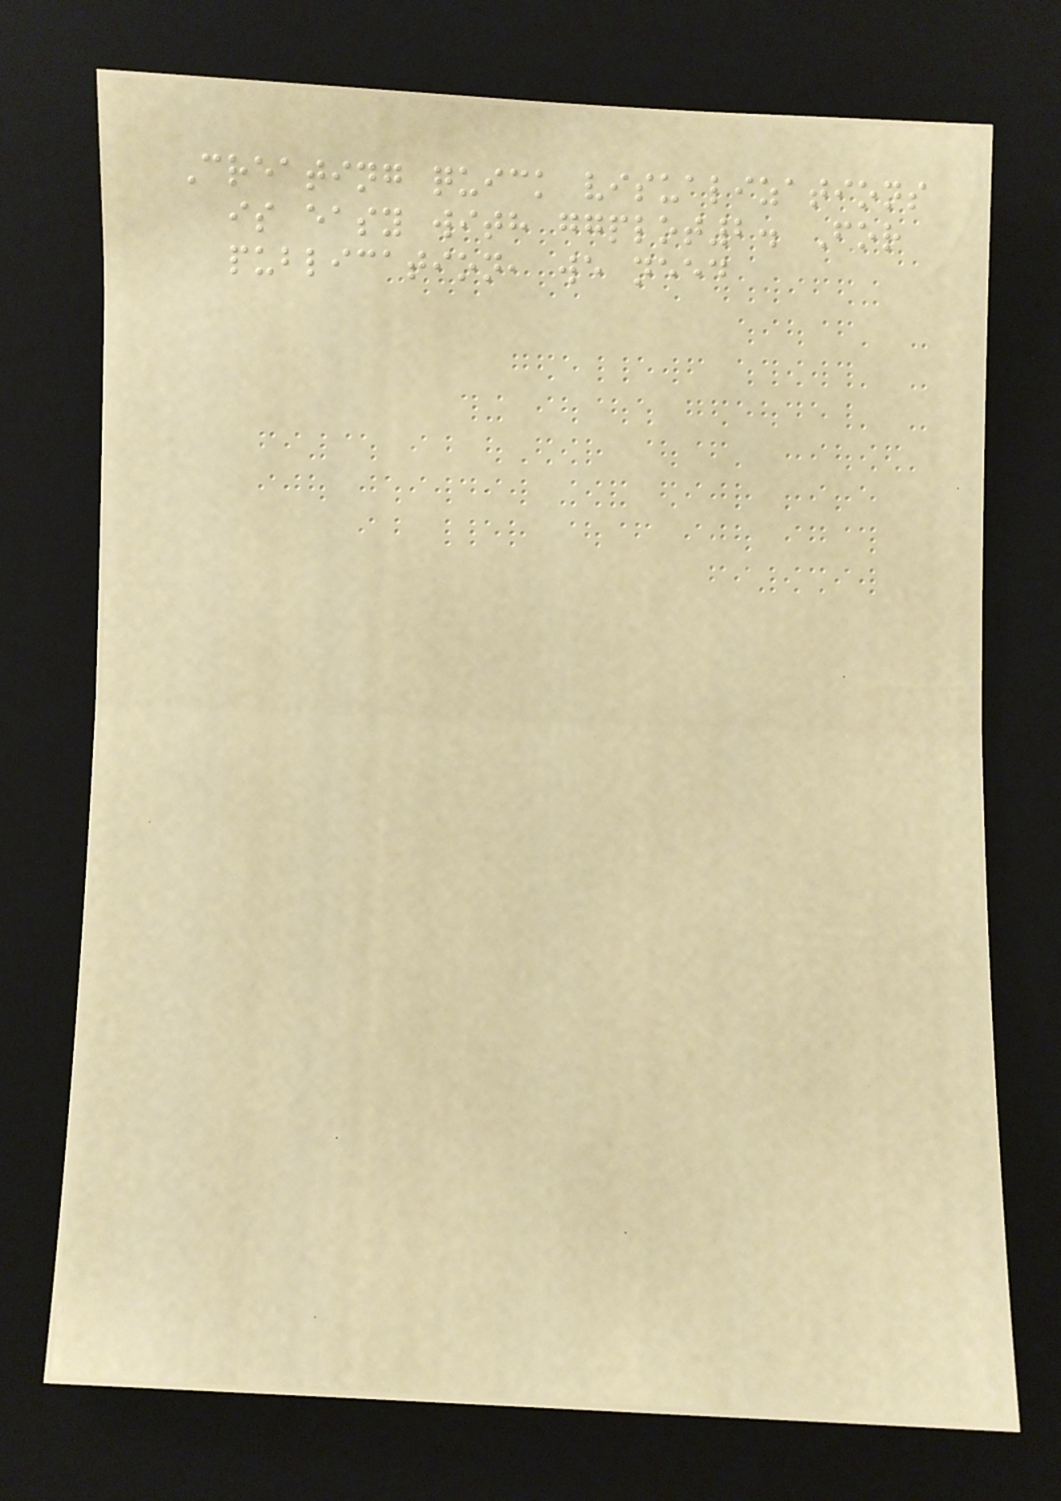Creating quick visualizations
is easy with ggplot2. For
publication, we need
